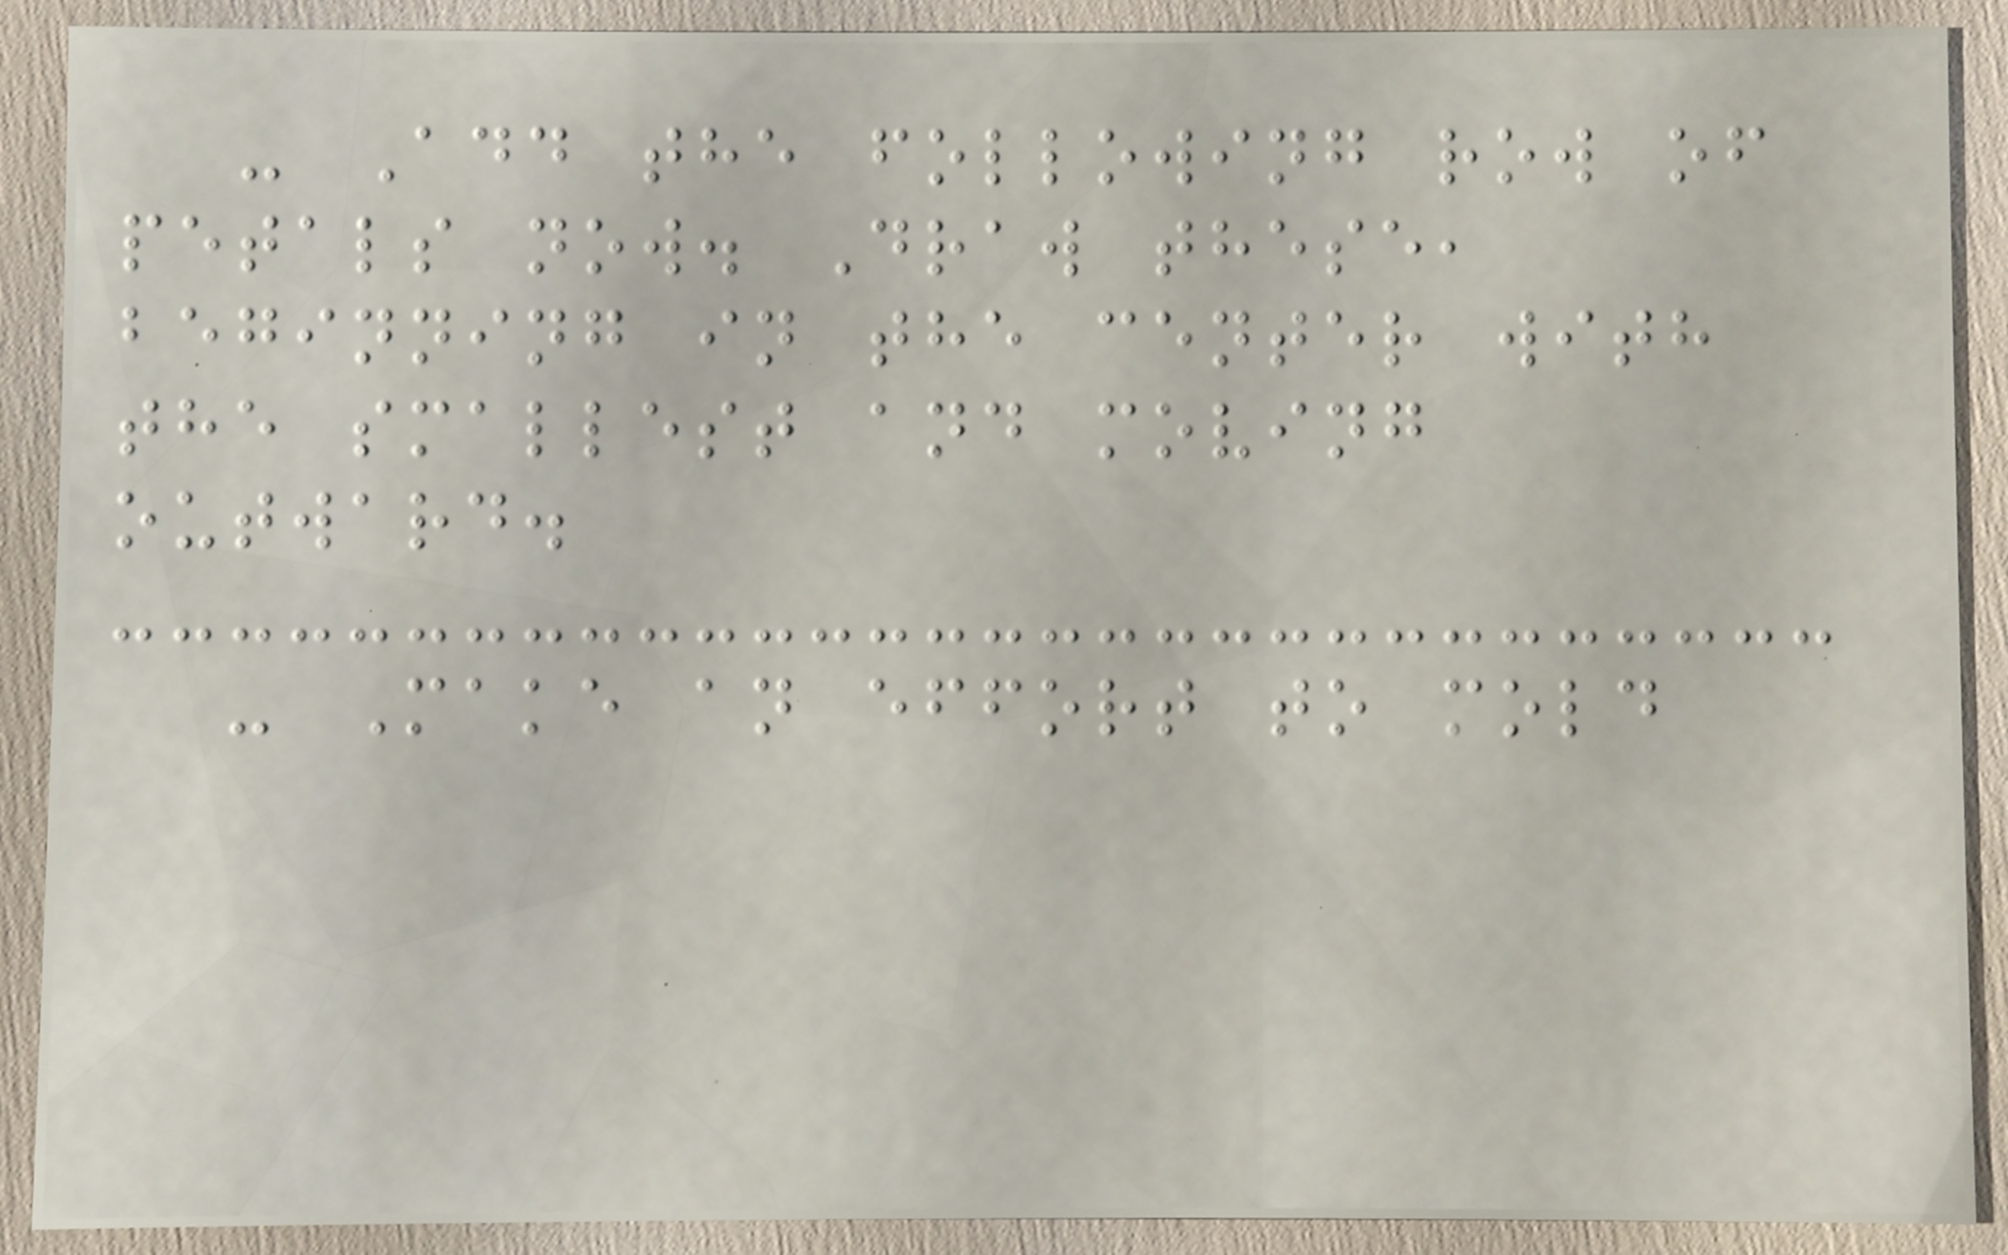- Add the following row of
petals now. Draw these,
beginning in the center with
the smallest and moving
outward.
- Make an effort to mold
